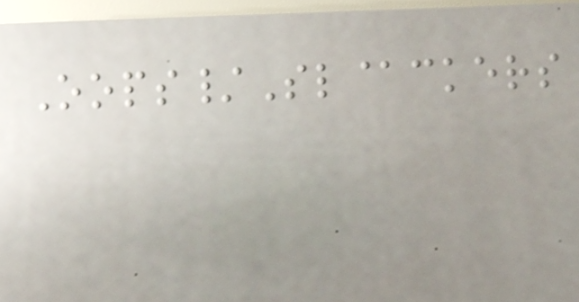Oops/Sl@ckers
